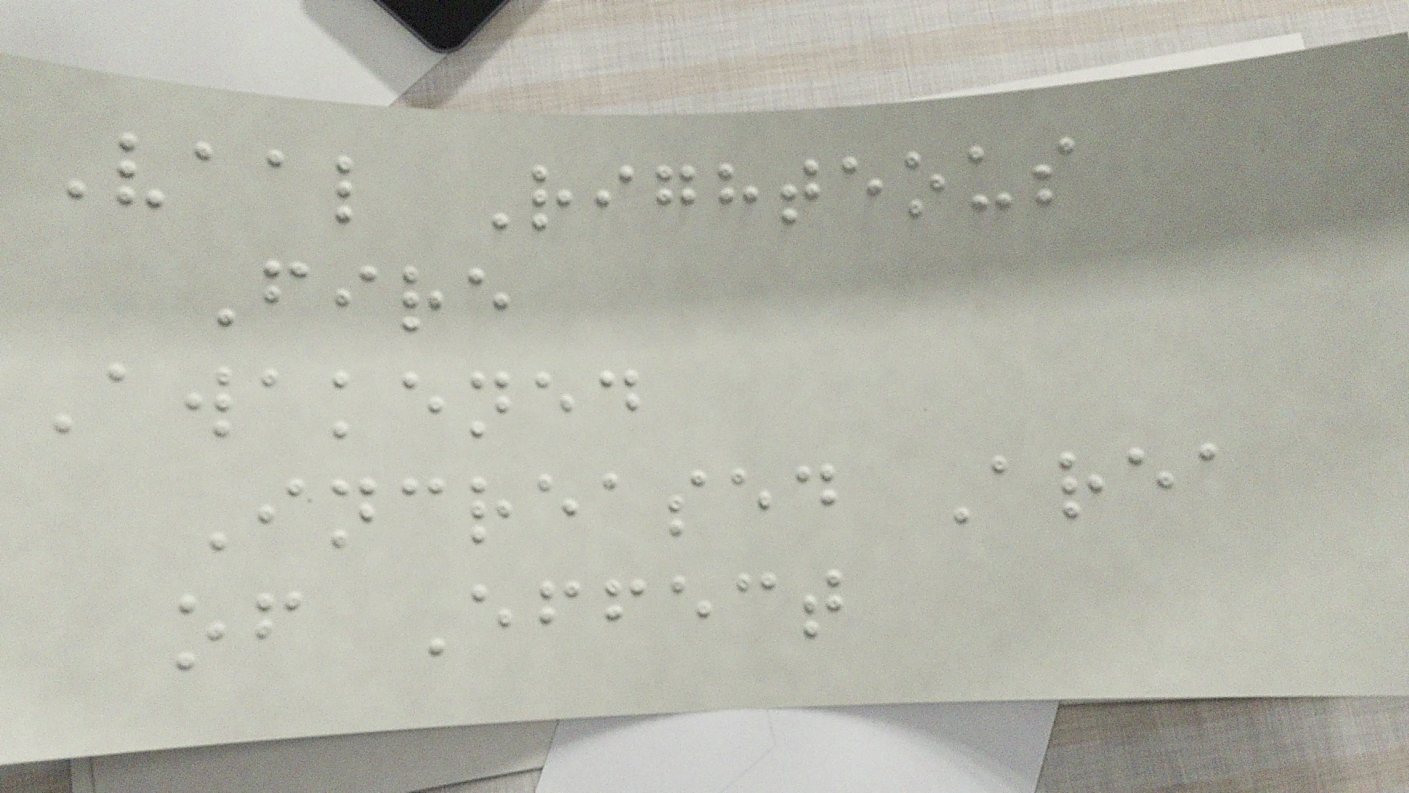Vaal Righteous
Fire
Awakened
Increased Area
of Effect
